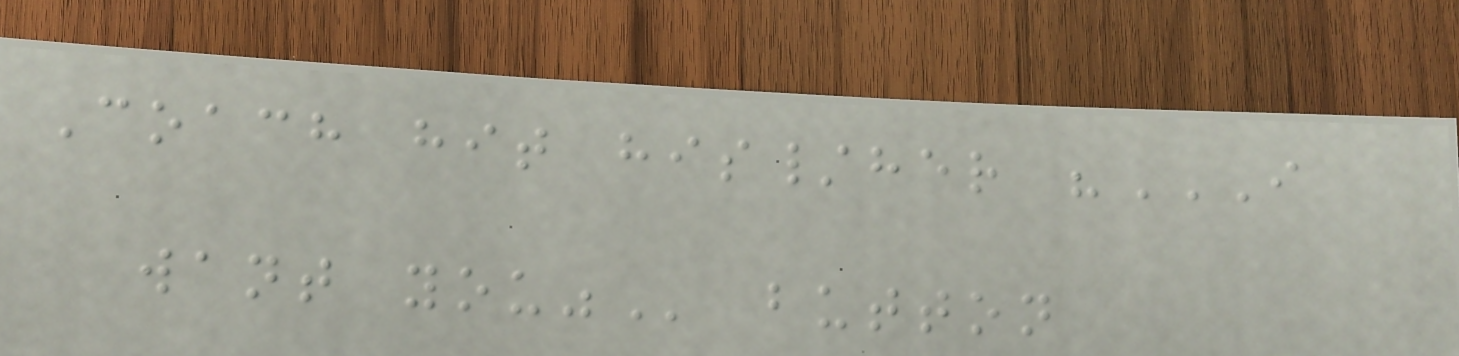Coach hit his/her "I
WANT YOU" button
